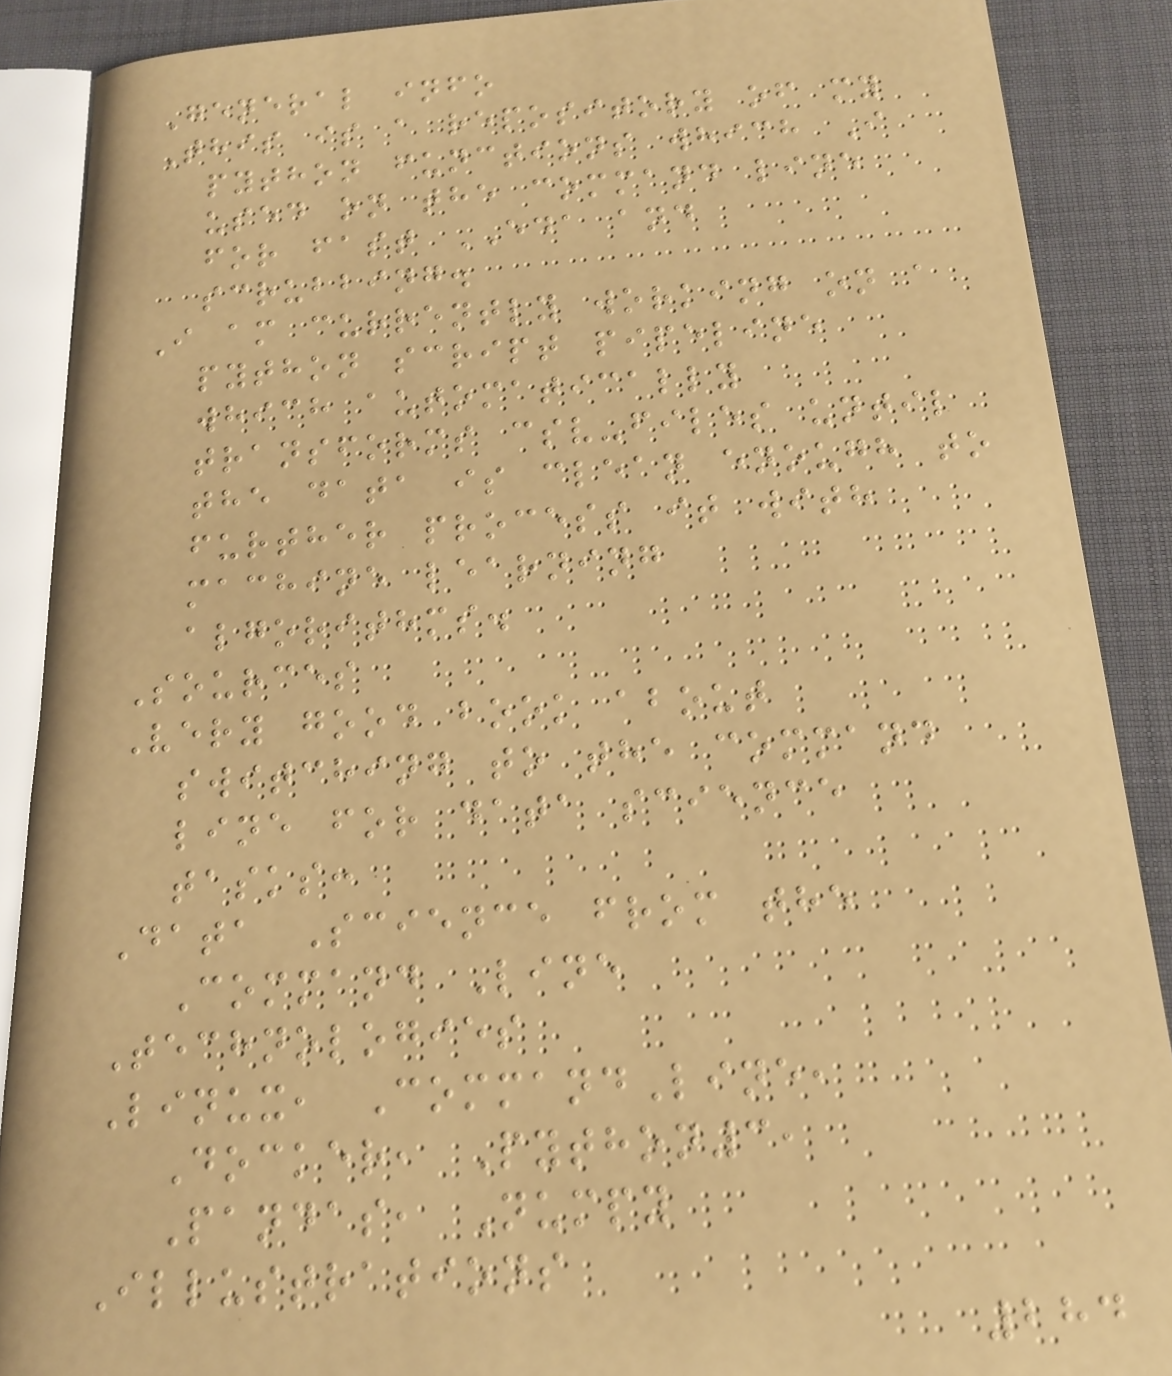General info
This is a repository of my
python functions which I
used on the command line
for fast EDA and
scrubbing.
I am currently working on a
python script pipeline
which automatically
transforms csv-files until
the data is clean enough to
further process it with
machine learning
algorithms.
Sources
Very good book about
switching to the command
line for data science
tasks:
Data Science from the
Command Line
Technologies
Linux, CommandLine,
Docker, Python3,
Pandas, Numpy
Illustrations
284
